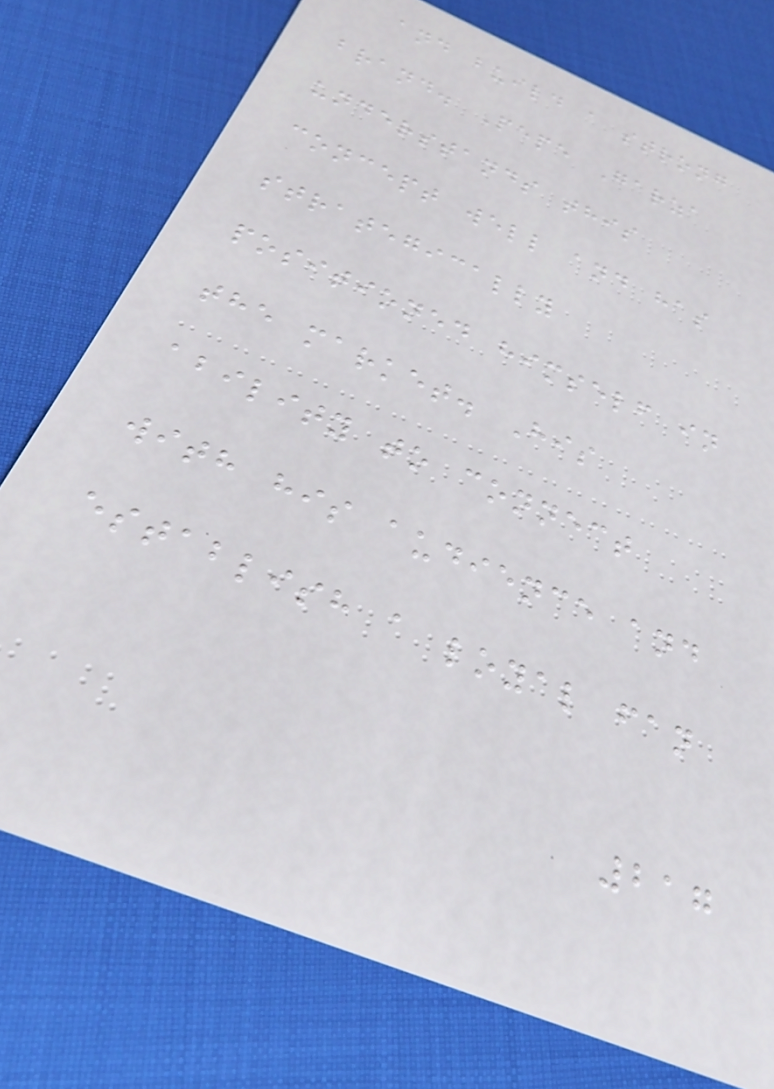and build a strong
brand. Pepe Garza
understands this
concept well and has
strategically
positioned himself in
the market. His
ability to connect
with his audience and
establish a loyal fan
217
